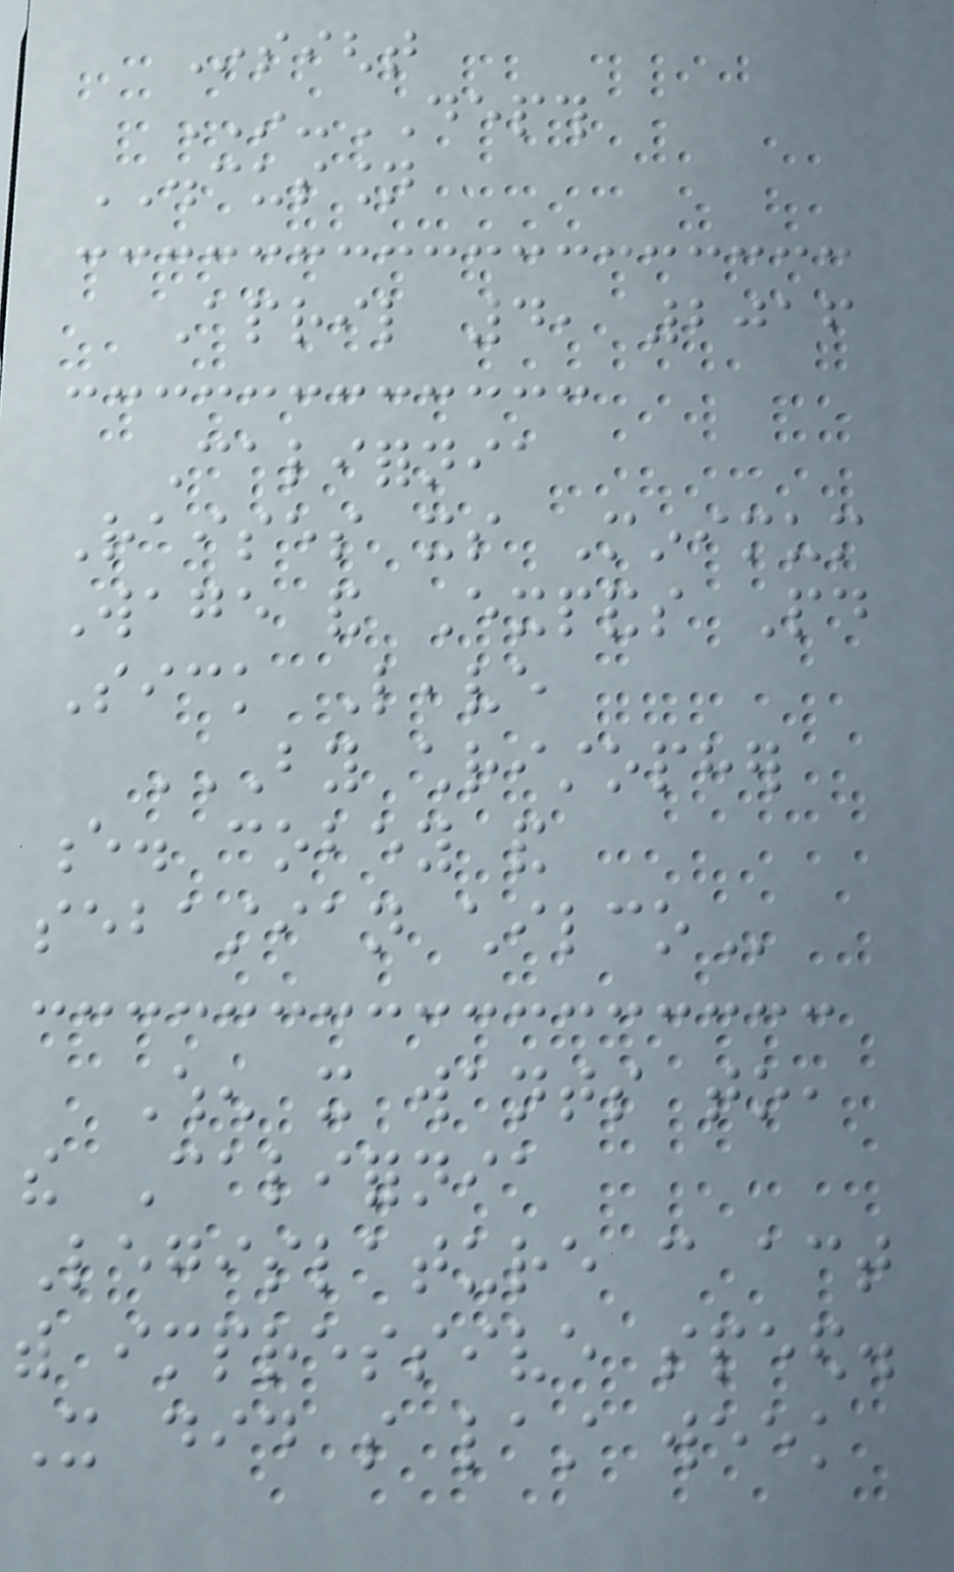Insight
IN-DEPTH
DISCUSSION
April 4, 2016
California
Raises its Minimum
Wage and Expands Paid
Sick Leave
BY CHRISTOPHER
E. COBEY AND
SEBASTIAN CHILCO
When it wants to,
the California
Legislature can act
with impressive speed.
It did so last week
